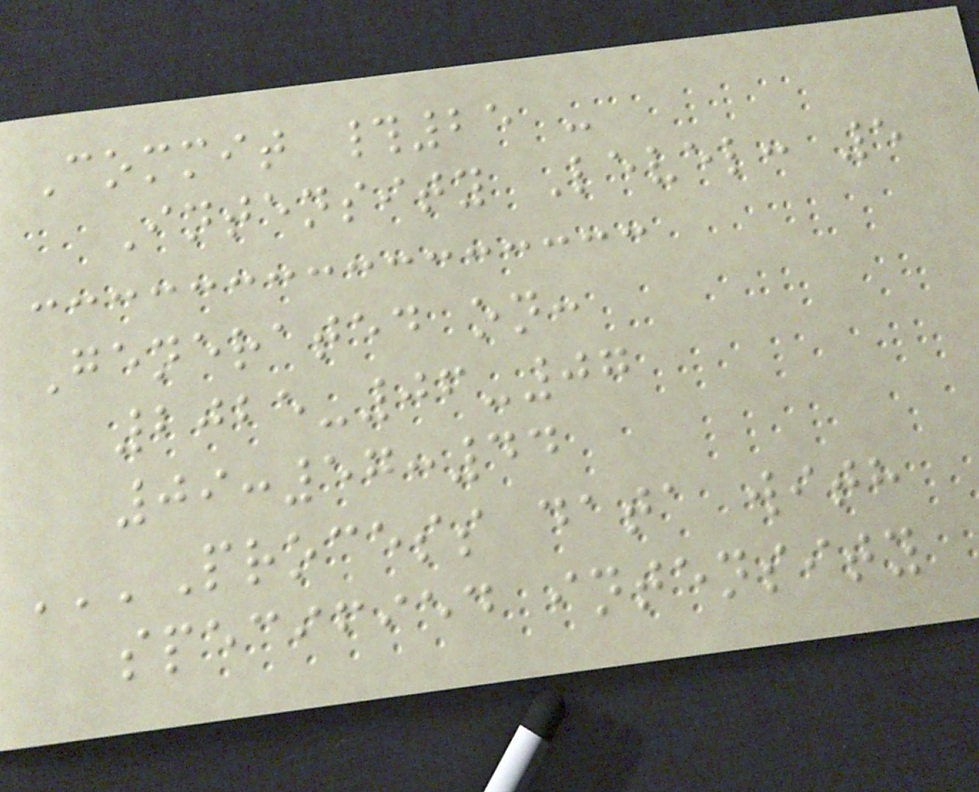Commit #25 -
Intensity Level: 5
Generated on:
2025-06-07
09:57:44
'''Process data with
specified intensity
